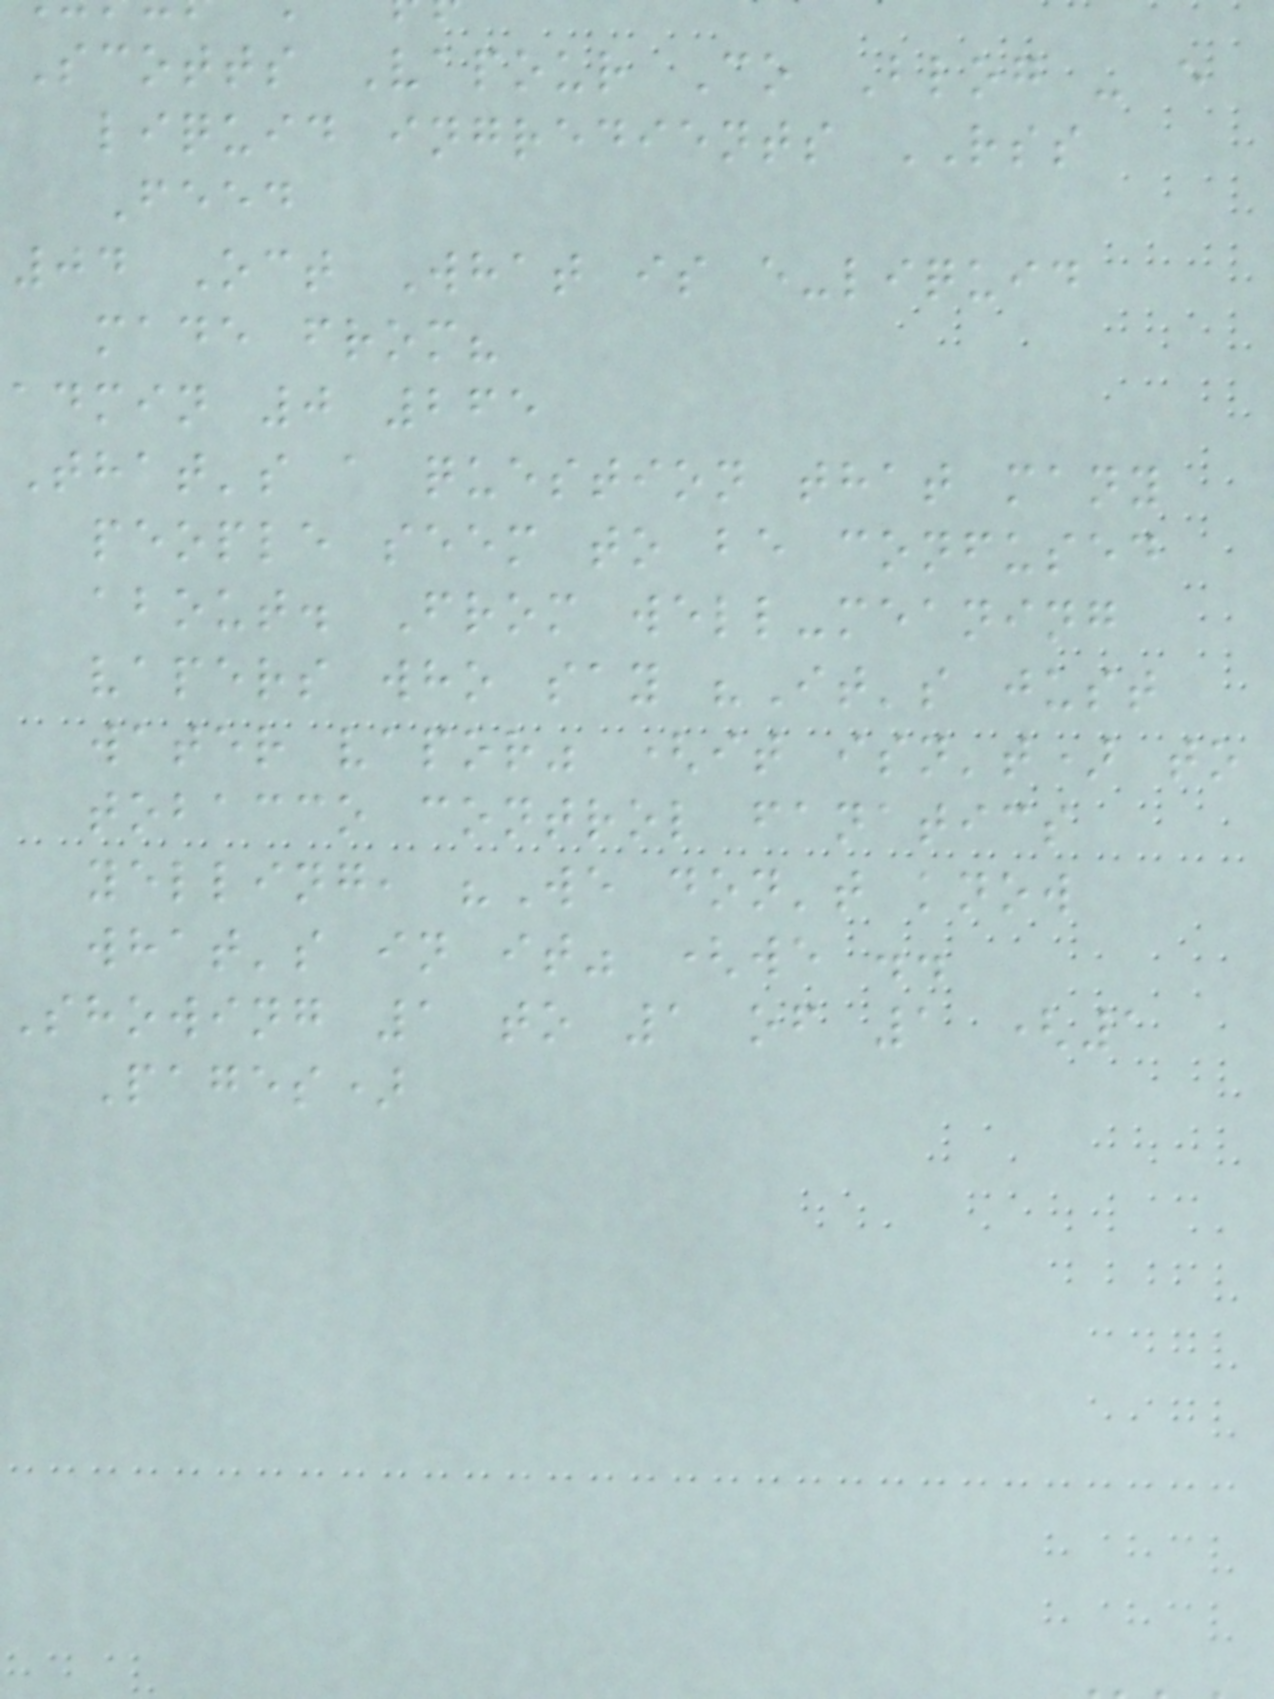Scotts Vapour Co Blog - e
liquid ingredients RSS
Feed
04 Oct What is e-liquid
made from?
admin 0 265
That's a question that many
people seem to be confused
about. From well-meaning
vapers who say "It's just
water vapor" (it isn't) to
tobacco control fanatics
yelling, "We don't know
what's in it" (we ..
Showing 1 to 1 of 1 (1
Pages)
